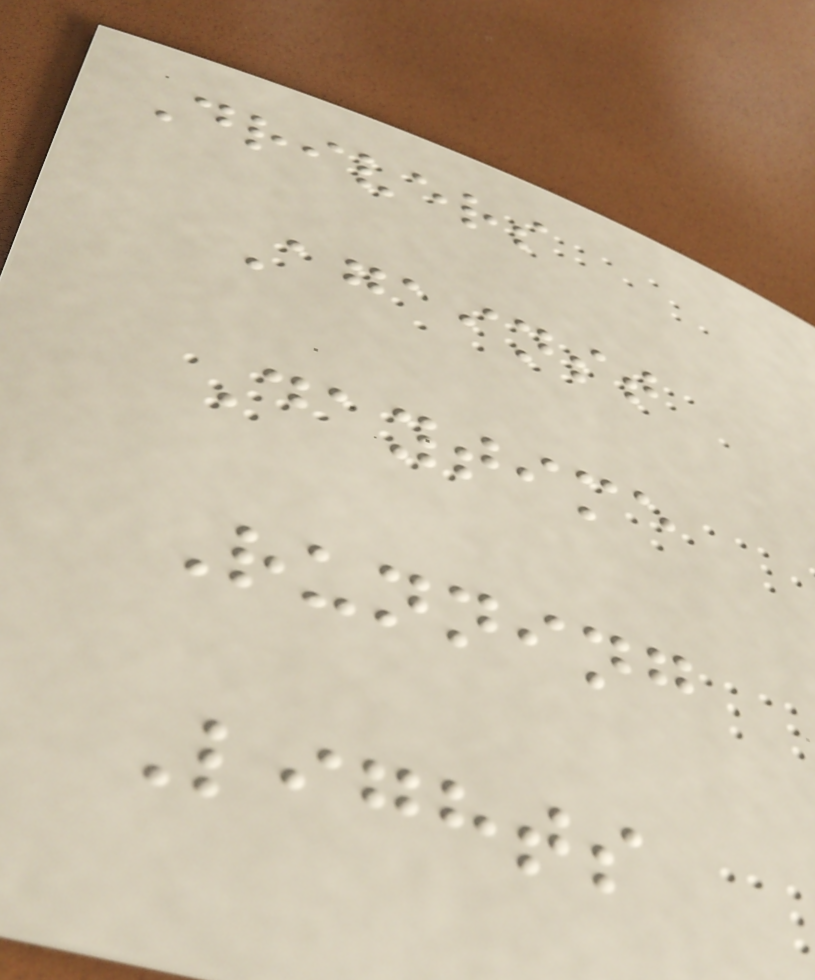Drivers
Against
Daytime
Running
Lights
